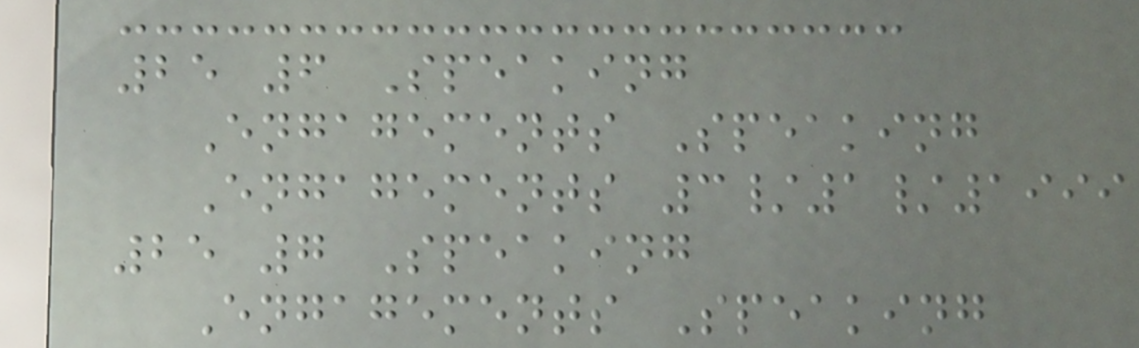25 6 Speaking
Engagements Speaking
Engagements 3/1/1999
25 7 Speaking
Engagements Speaking
